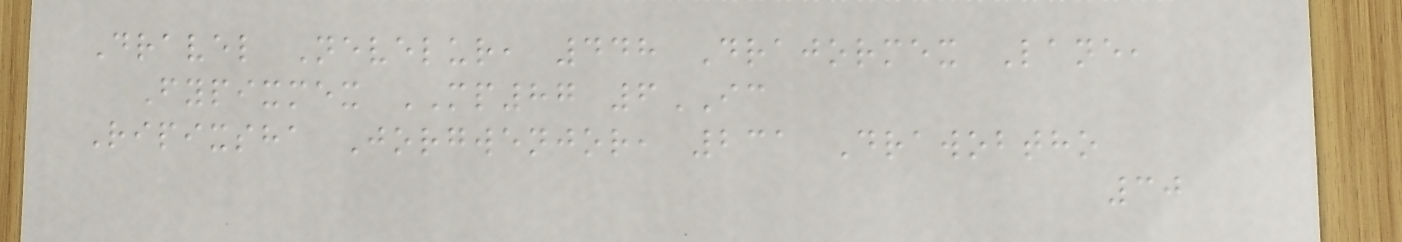Dravel Nevelur, 448 Drajormex Lane,
Fypixmex MP87 6IC
Ripixsha Jorgwenjor, 231 Drawobtho
30
